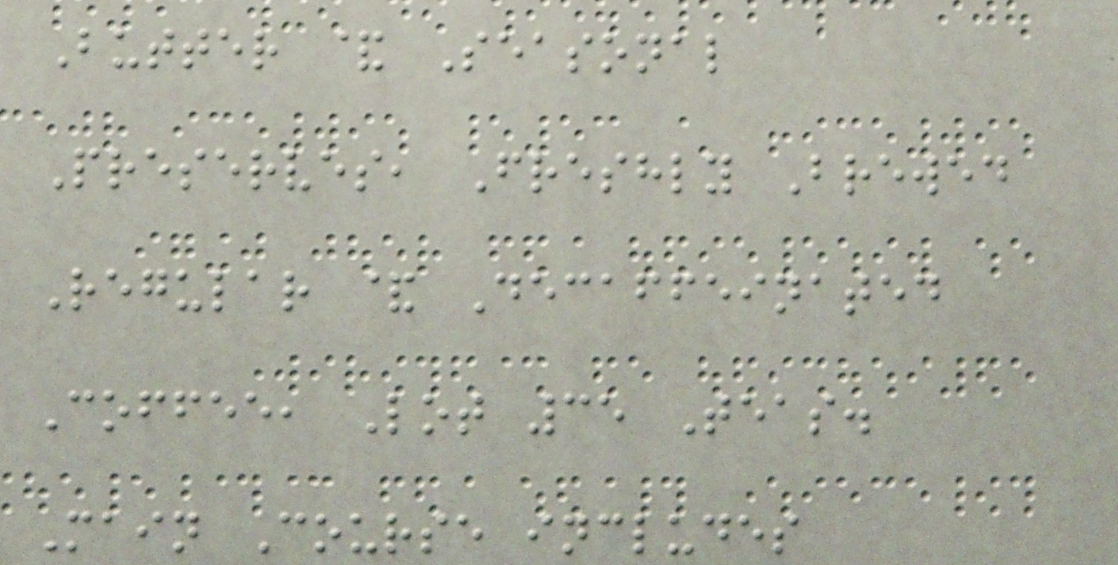Butter & Seasonal
Preserves, Freshly Brewed
Regular & Decaffeinated
Coffee, Lot 35 Teas.
Main Course includes
